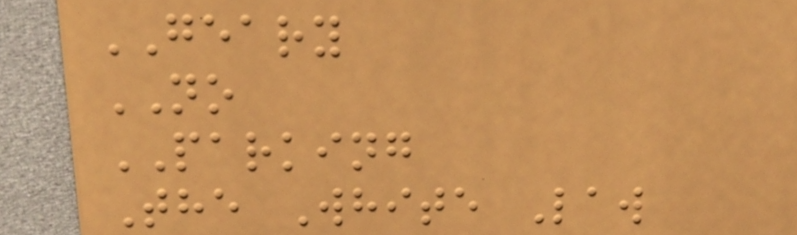GEARY
NO
PARKING
The White Law
